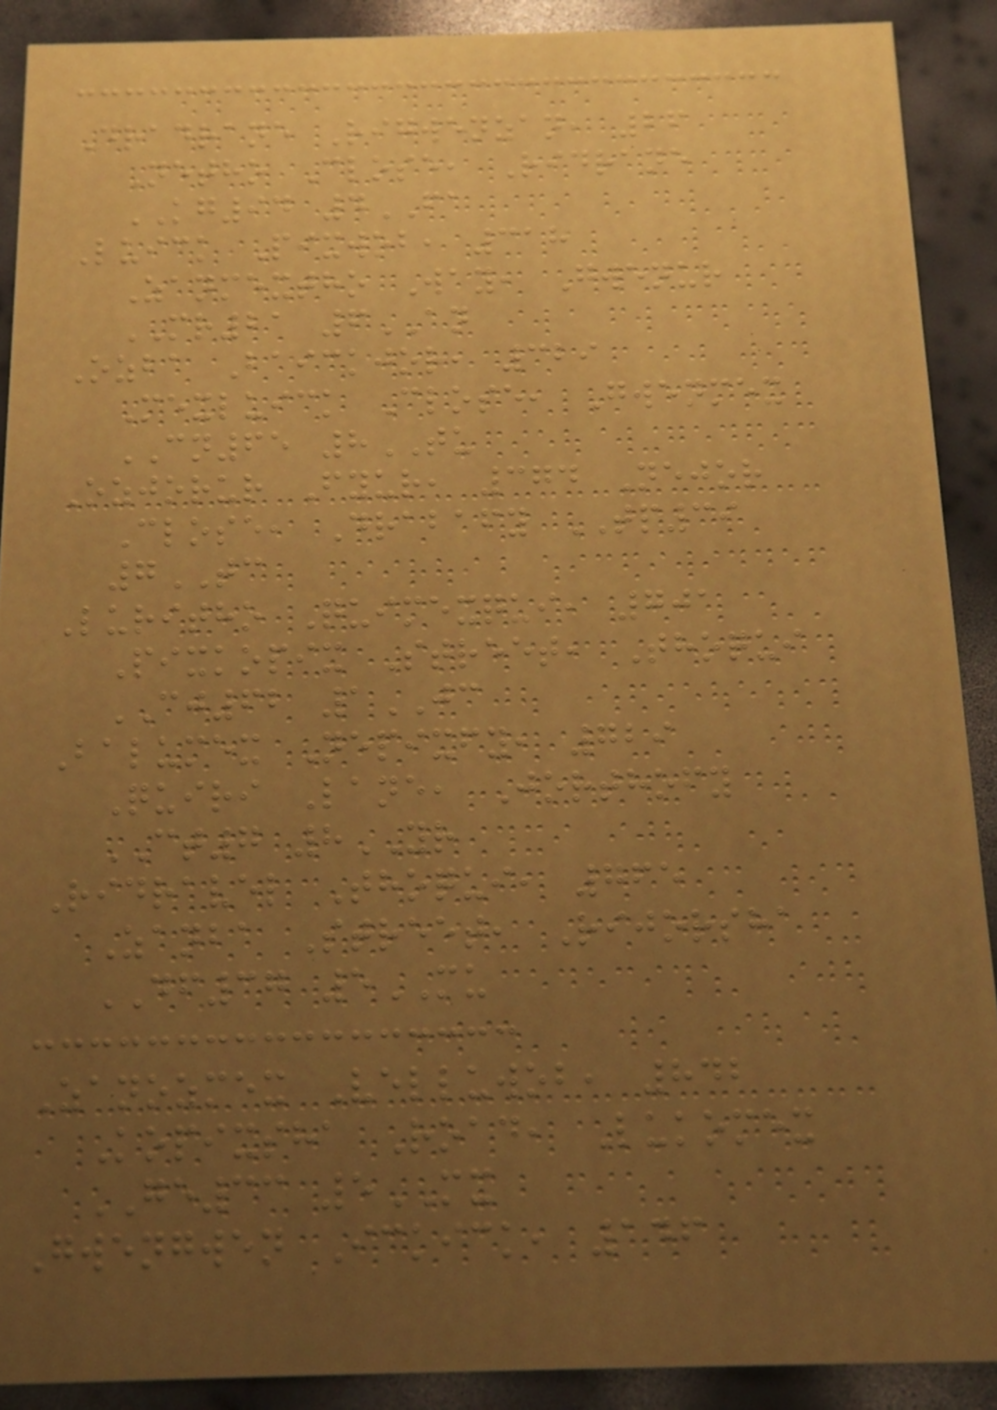Dradrane Rigwenzan, 26
Netho Close, Ridrane
KG94 4FA
Luick Pixwob, 318
Zanmextho Way, Gwenur
MR21 6AN
Ozba Baickjor, 329
Mexluick Close, Gwenmex
CN65 8TU
Ozjorur Fyur, 374 Nejor
Close, Drabafy TP39
7TC
Luritho Quimexqui, 701
Pixkopix Street, Thoqui
CJ62 1JC
Balumex Nepixfy, 729
Quiri Lane, Jorthofy
CT7 8YR
Ridravel Thoqui, 765
Zanba Street, Rijorsha
DF37 5MU
Zanozmex Velluwob, 842
Kopixsha Road, Lukomex
GE33 5MX
Gwengwen Ickick, 146
